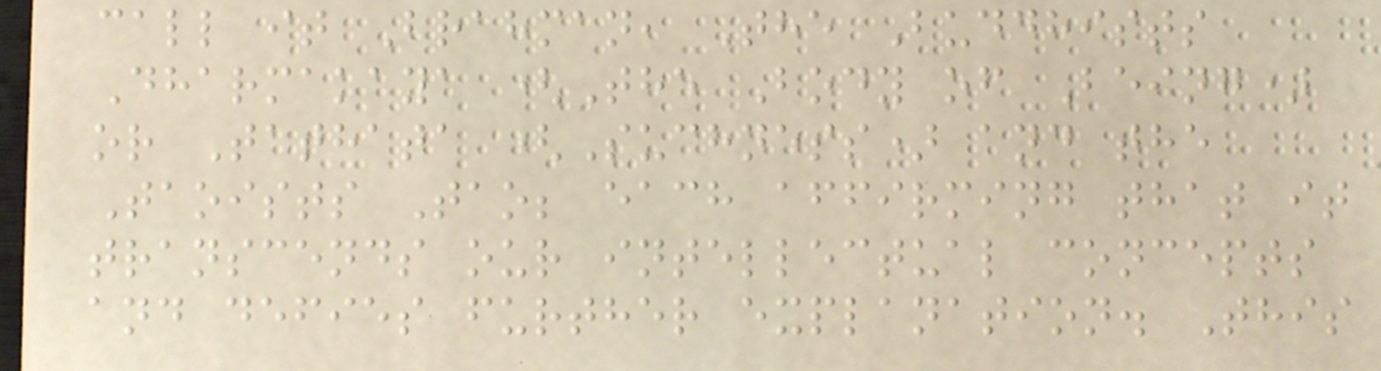call it Brahman, The Buddhists
Dharmakaya (The Body of Being)
or Tathata (Suchness) and the
Taoists Tao; each affirming that it
transcends our intellectual concepts
and defies further explanation. This
